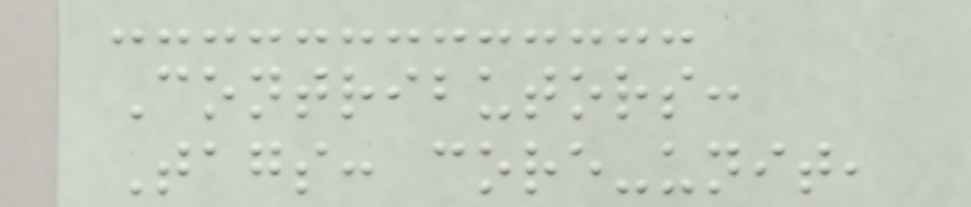Contributors:
Tags: core-unit,
